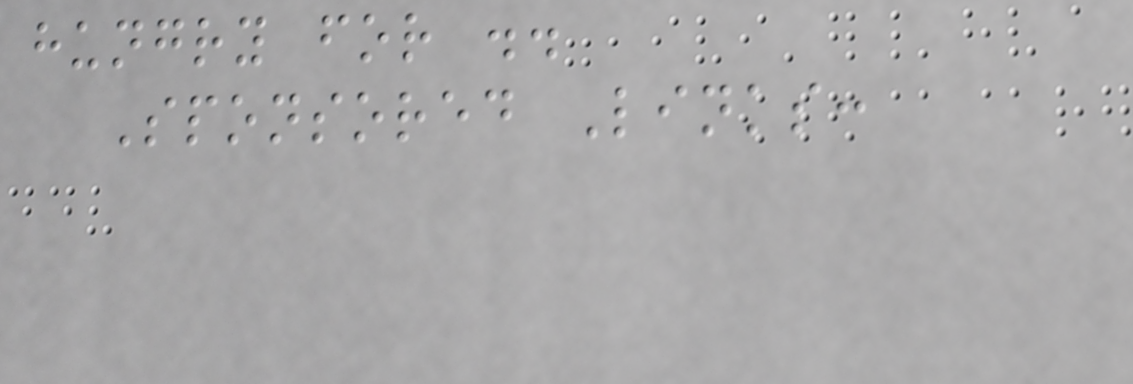hungry for ..
Sponsored Links:
